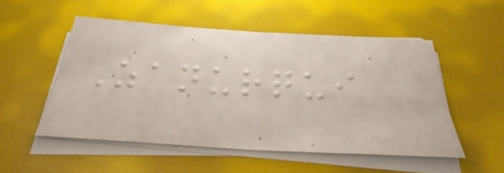Zanurqui
